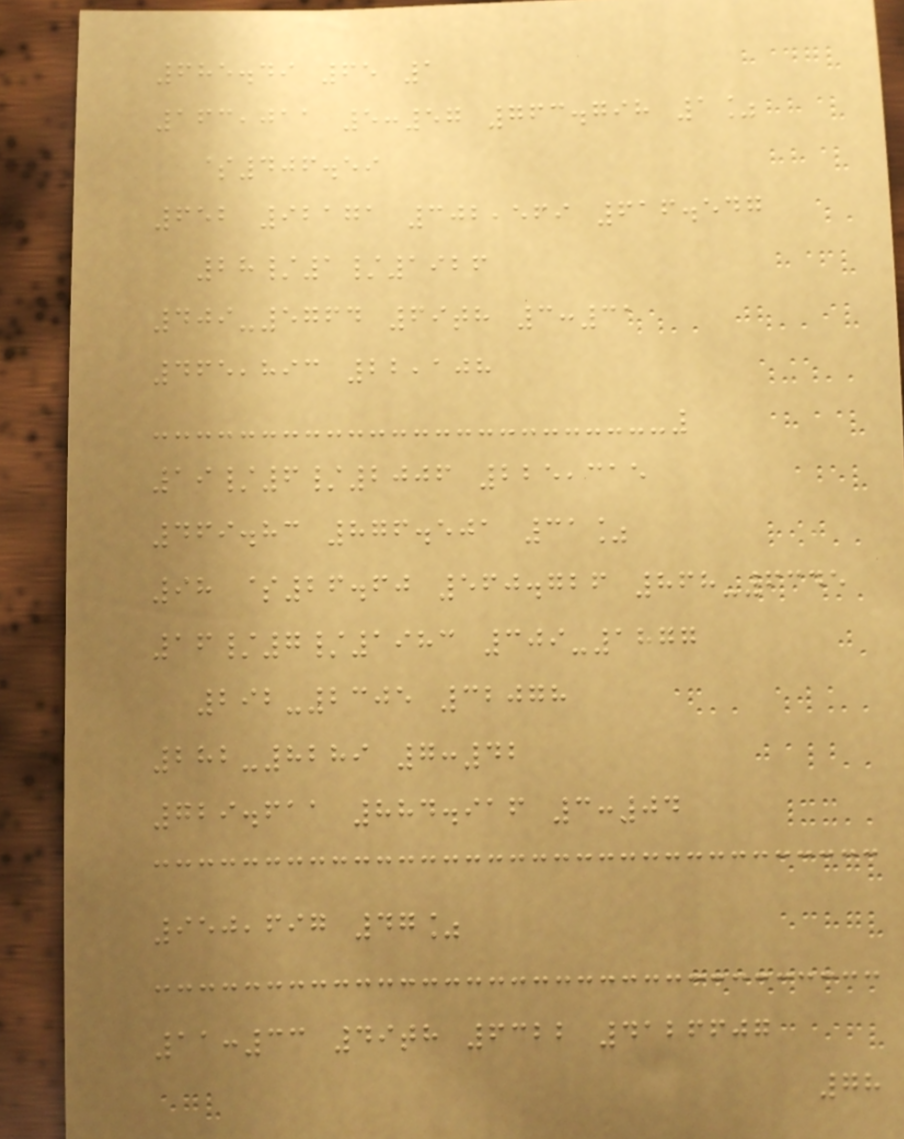685.49 65 1
163,011 5:57 763.798 1%
$406.59
652 92171 302,569 616.547
28/1/1926
409-5764 69th 3:31
465,893 22,108
19/6/2006 225,315
469.83 876.501 31%
98 $26.60 560.726 868-6345
16/7/1983 309-1877
292-2305 32078
282-8289 7:42
729.611 884.916 3:04
950,697 47%
11:33 49th 6322 4126607
78
